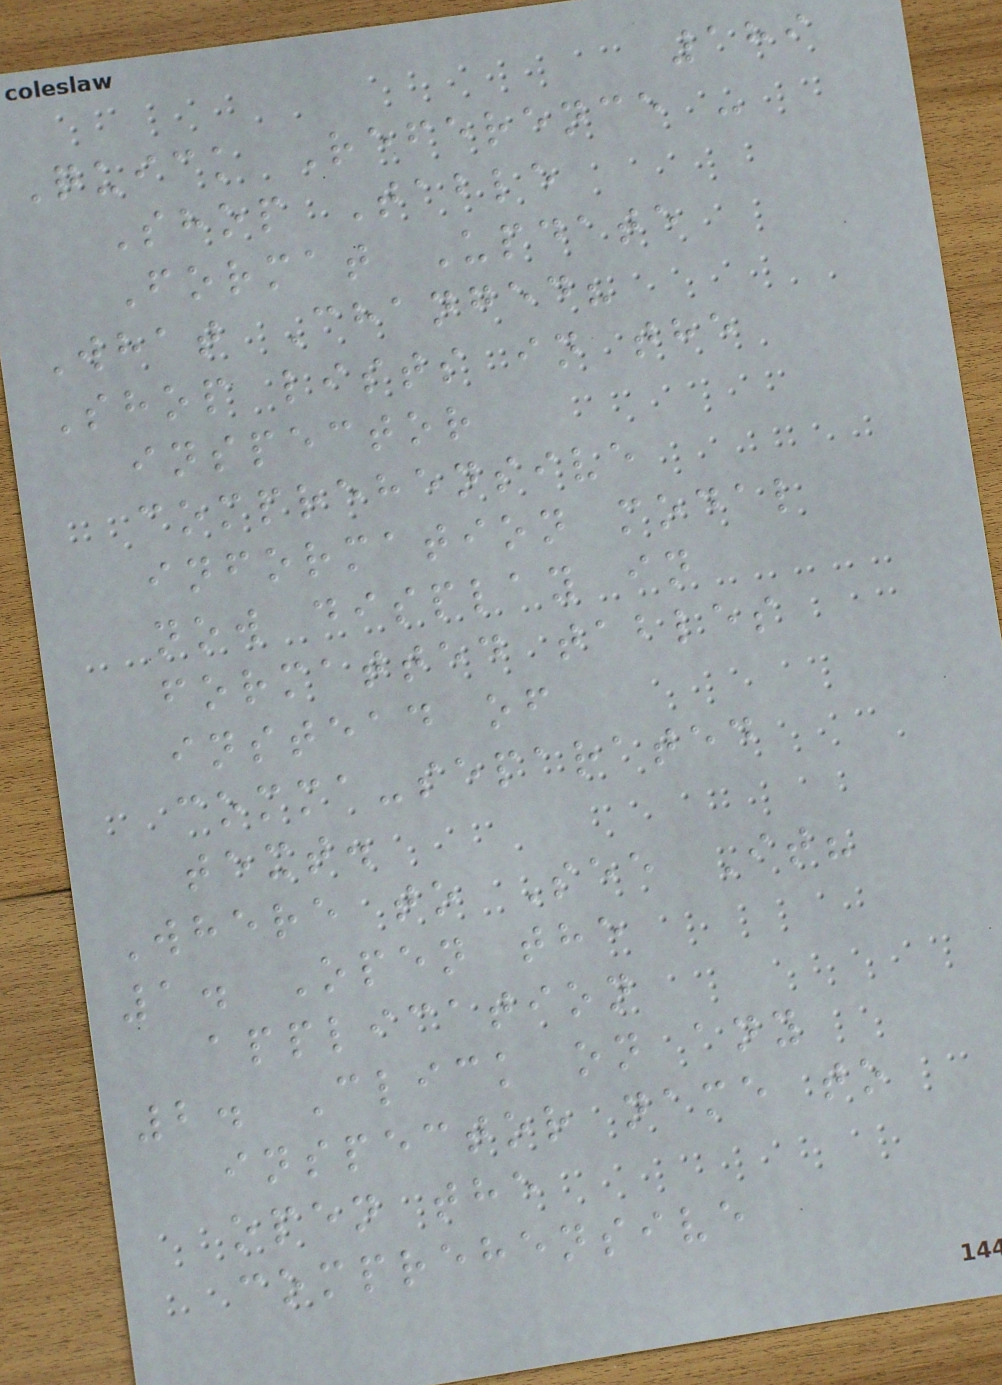189
Quick Reference -
Shop Table
Format Update
What Changed?
Shop lists in the
inspector
comprehensive
information modal
now display in
formatted tables
instead of
comma-separated
text.
Where to See It?
1. Open the
application
2. Click on any
inspector name to
open the
comprehensive
